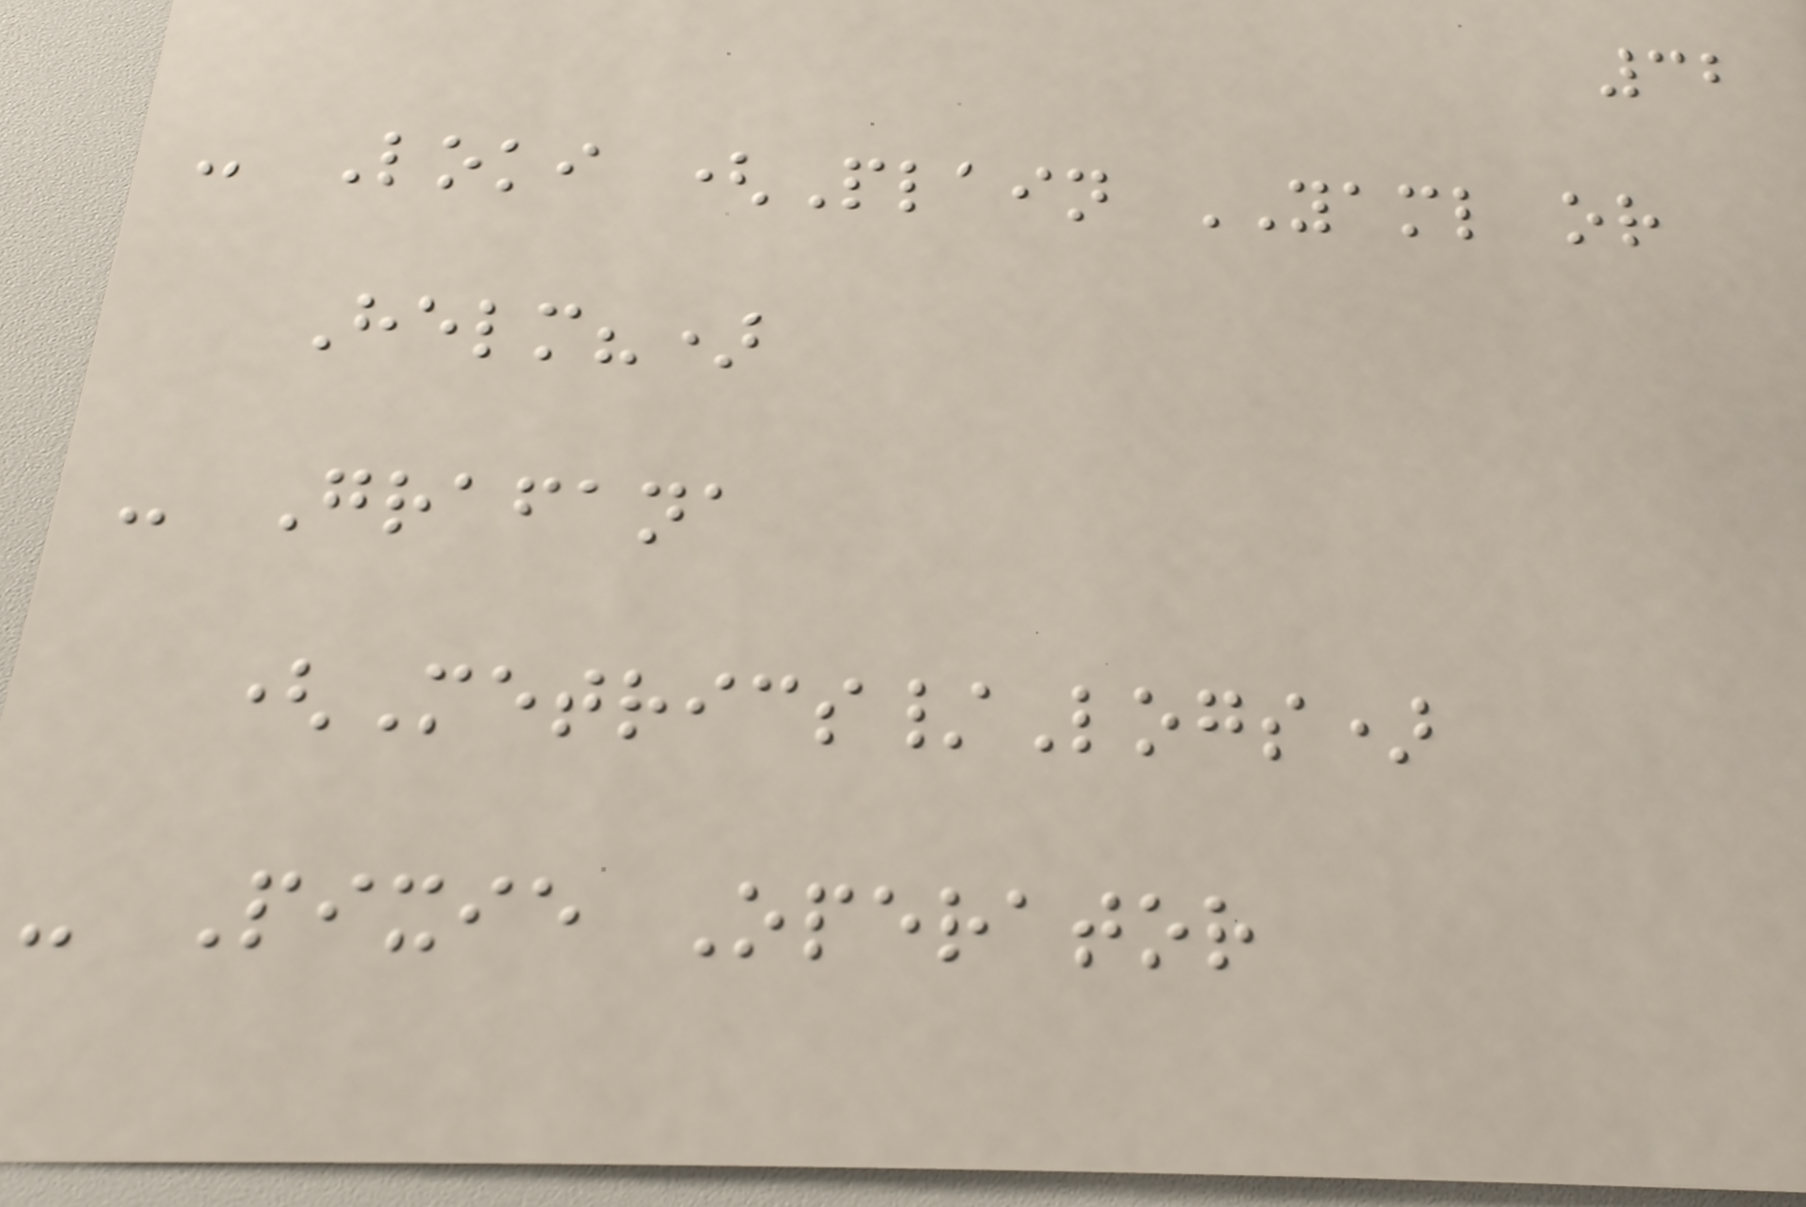32
- Loki (Plain YAML or
Helm?)
- Grafana
(Metrics/Logs)
- Pixie Operator
